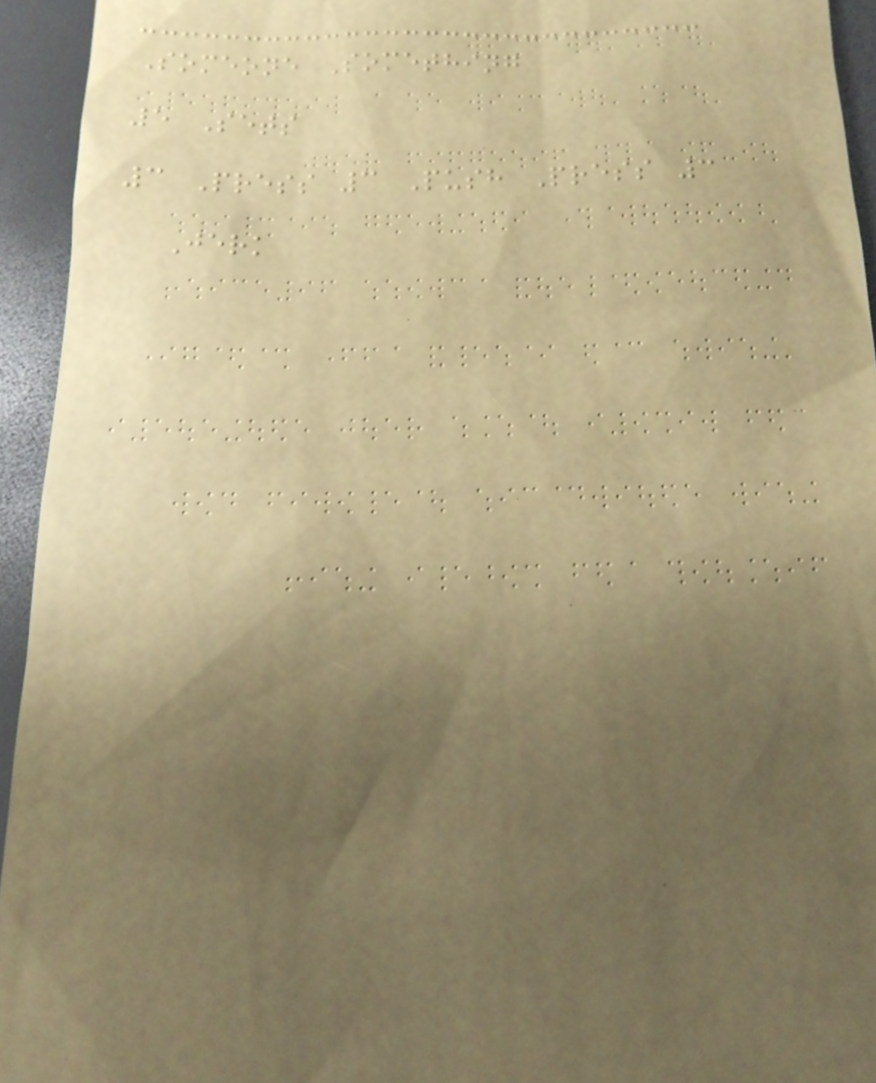Someone Something
5 Sets
3 Press 3 Push Press 3
Jerk
